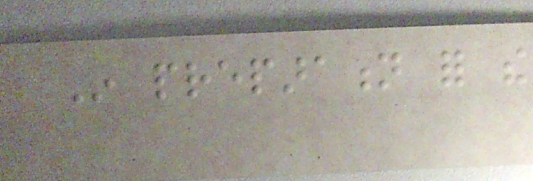In preparation for the
